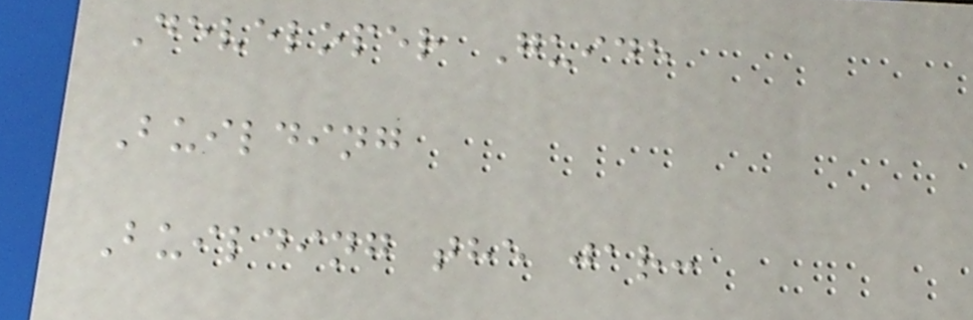Developer Guide
Building
Building the jar:
